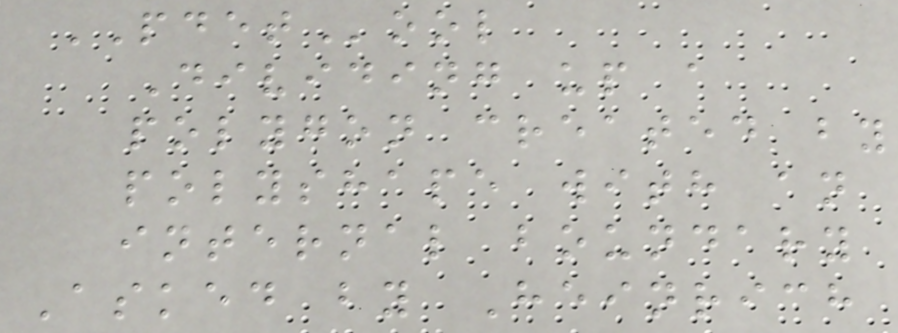PDETool
Dividing up a
polygon created by
polyshape with an
internal boundary
Asked by Heinrich
